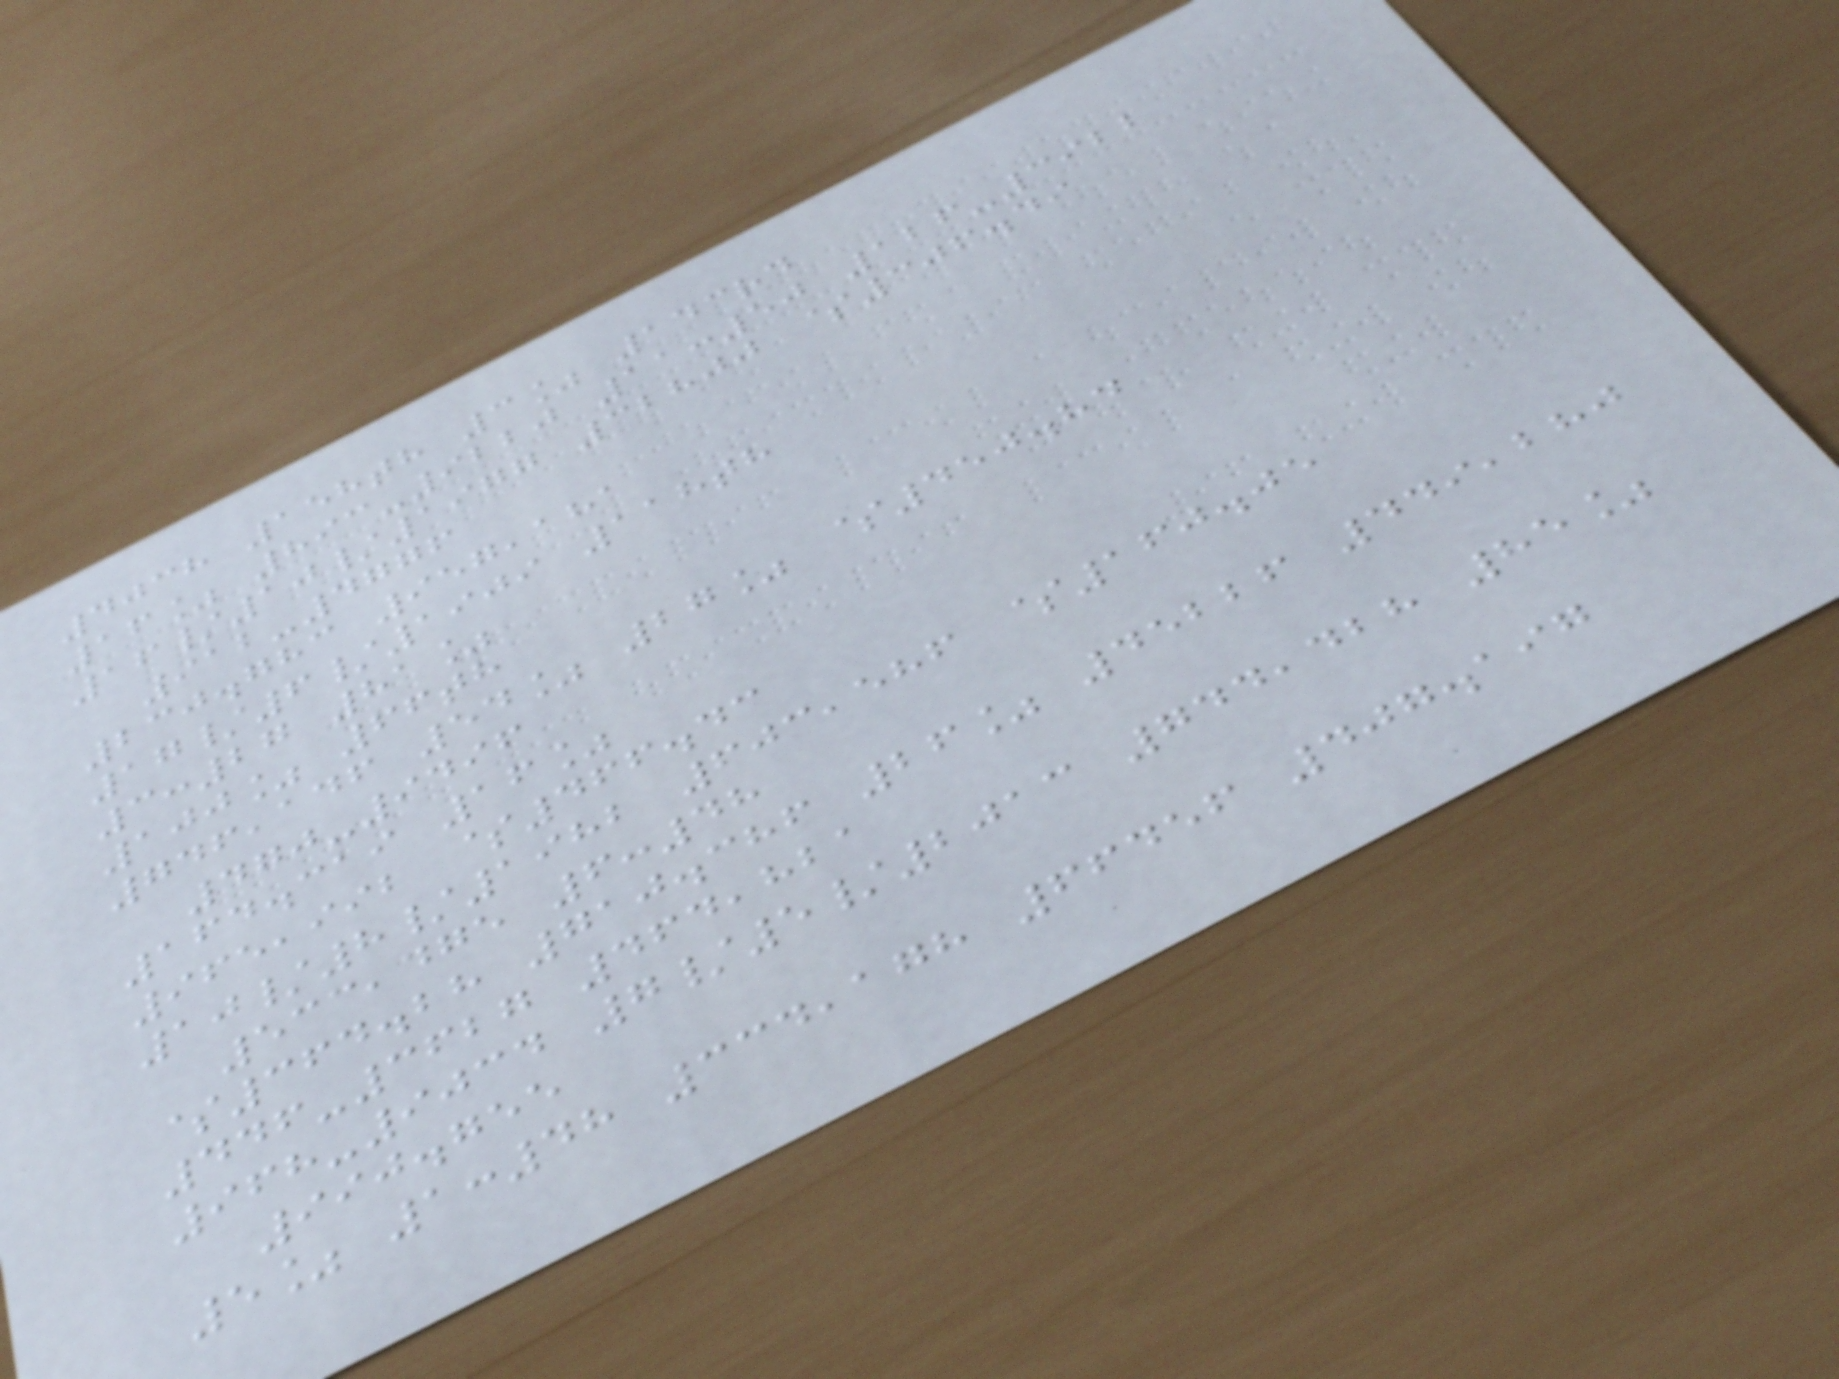4038 158th 3% 143rd
16% 893-9220 11:50 126-3922
16/10/1977 32800 $306.49
912-4776
230.783 957,181
17/6/1909 118th
3:27 81%
100% 66th
746,146 54% 27% $450.84
470-9496
164.319 16%
965,992 $466.43
10/8/1982 603,586 $160.05
533,475 6:48
$364.28 710.386 26% 45226 449,280
446-3627 464,821
968-9034 7/5/2013 744,428 85%
990.755
5% 1:48 334,178 66456 407.197
